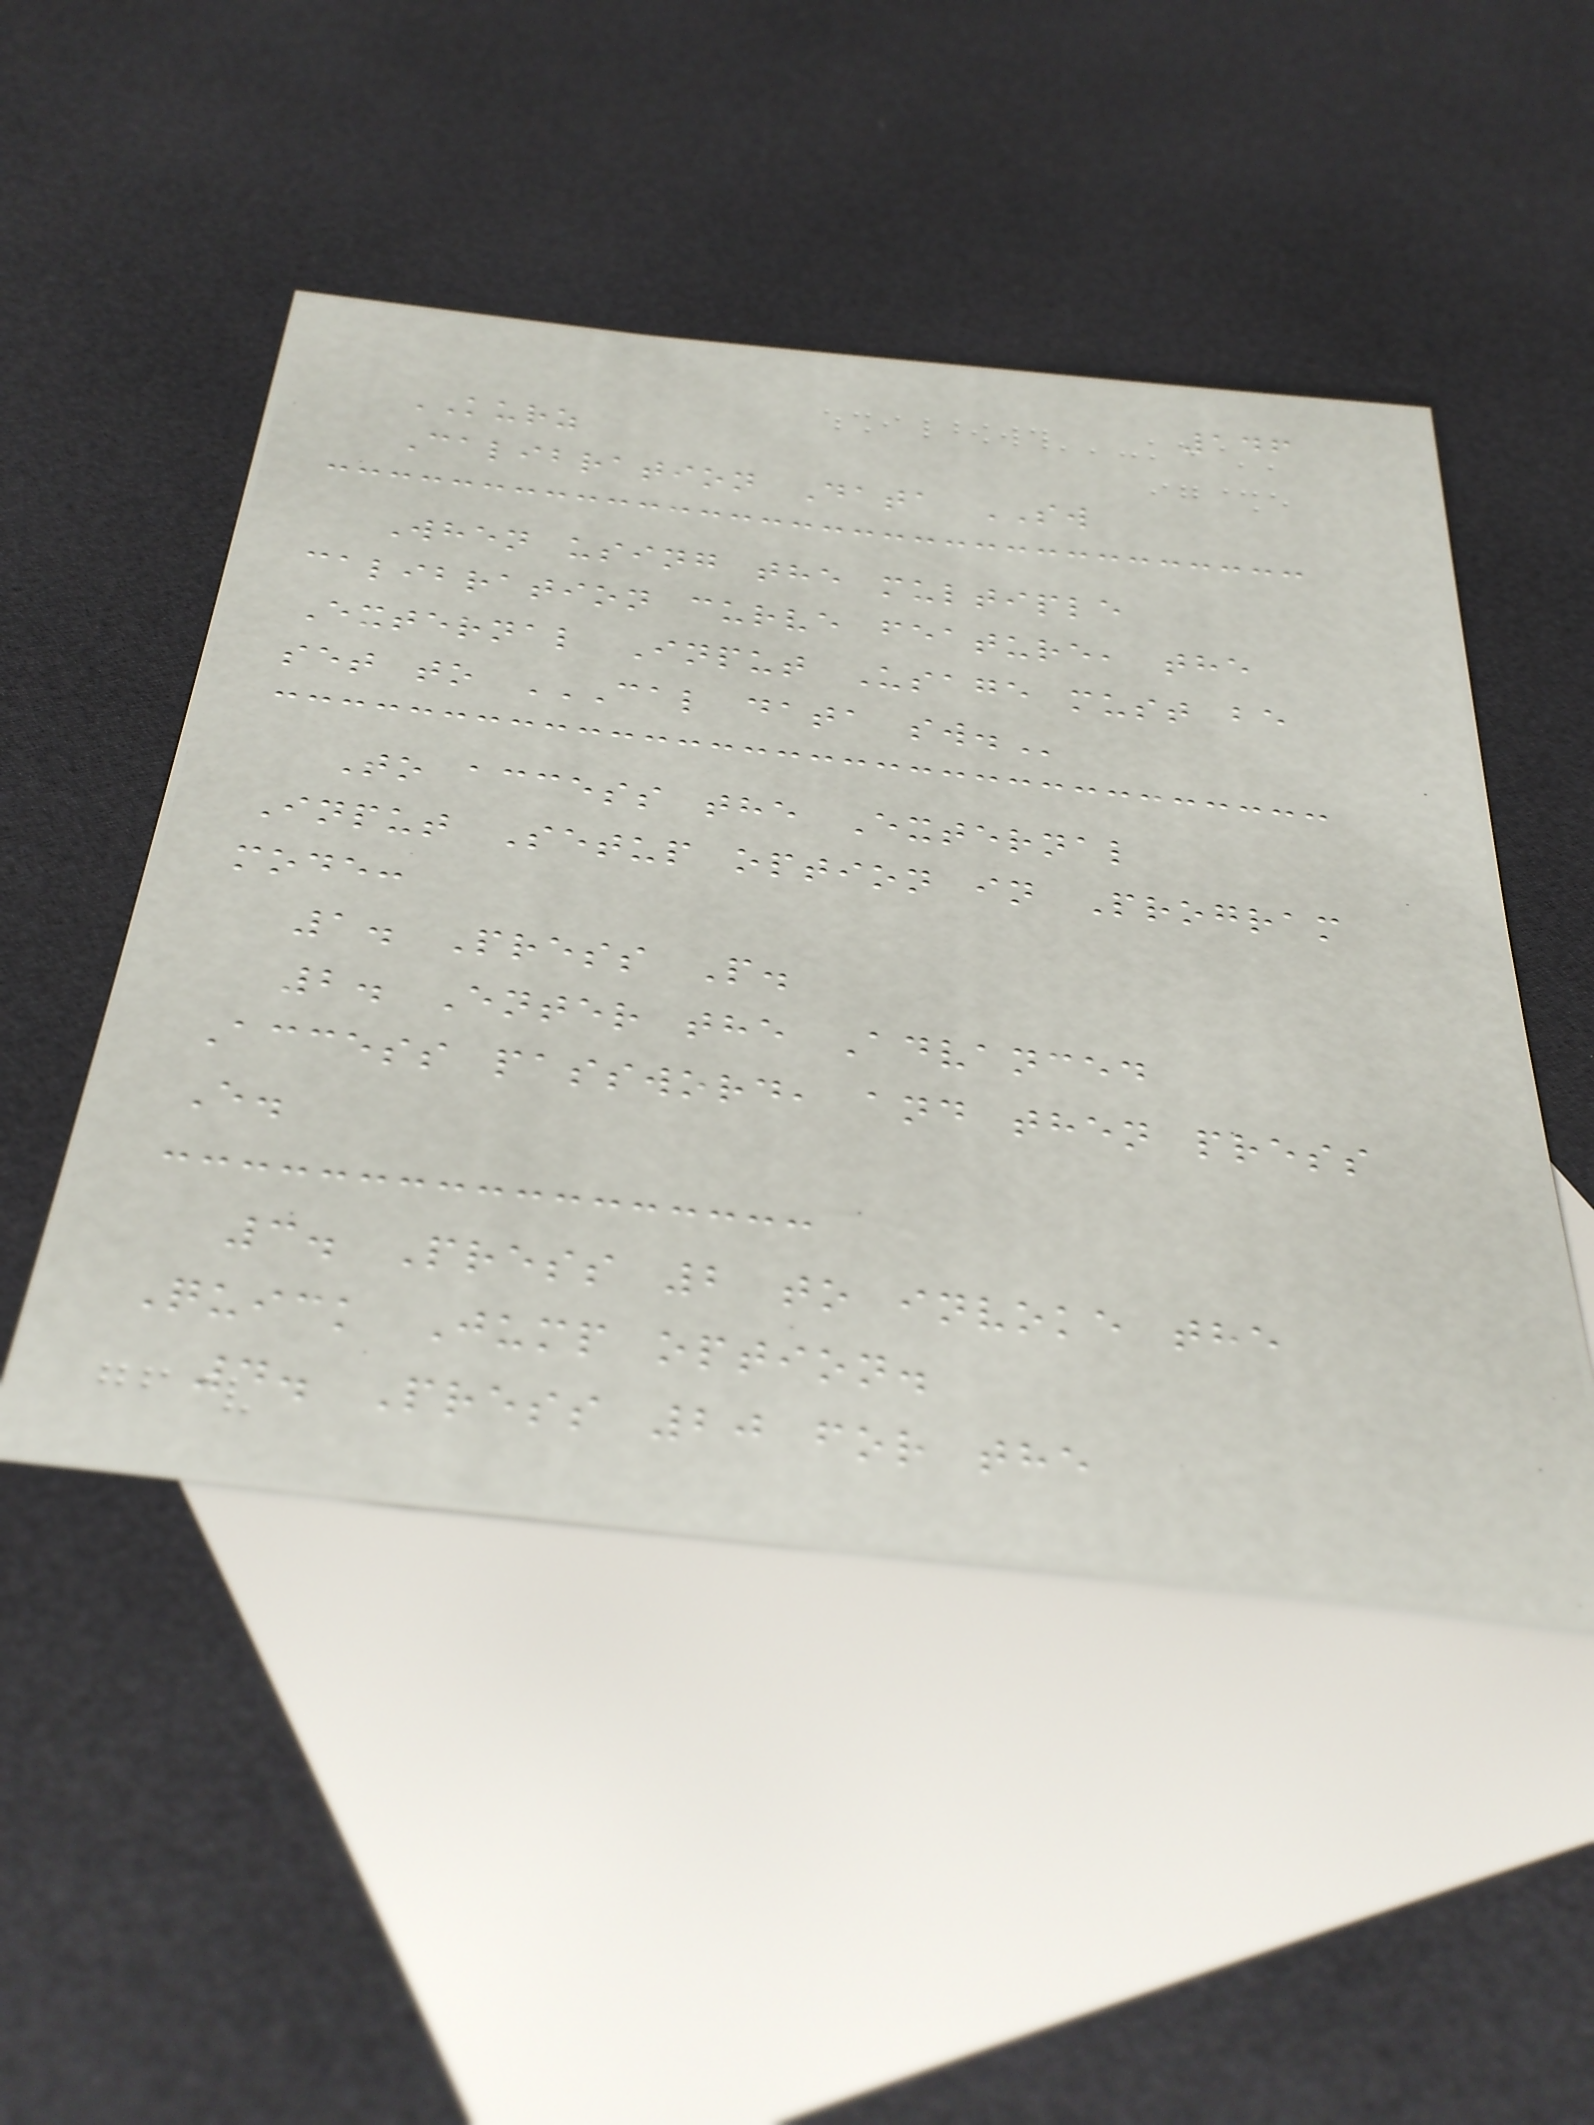146
KURZ
Calibration Data SW
When using the multiple
calibration curve feature, the
External Input Usage must be
set to CAL DATA SW.
To access the External
Input Setup option in Program
mode:
1. Press P.
2. Enter the Advanced
Access password, and then press
E.
3. Press 2 to invoke the
Quick Jump option.
4. Press 20 for the
